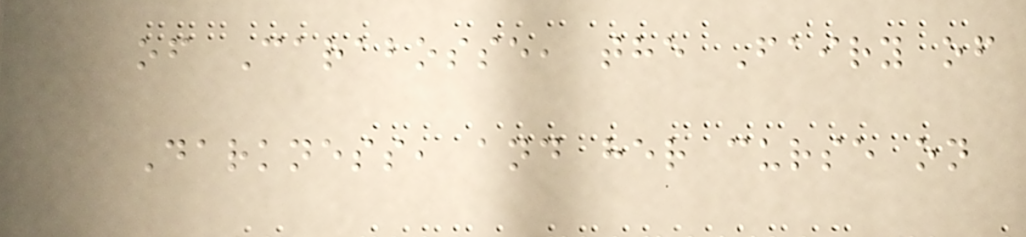of Carabosse, the Fairy of
Darkness, and her curse on
